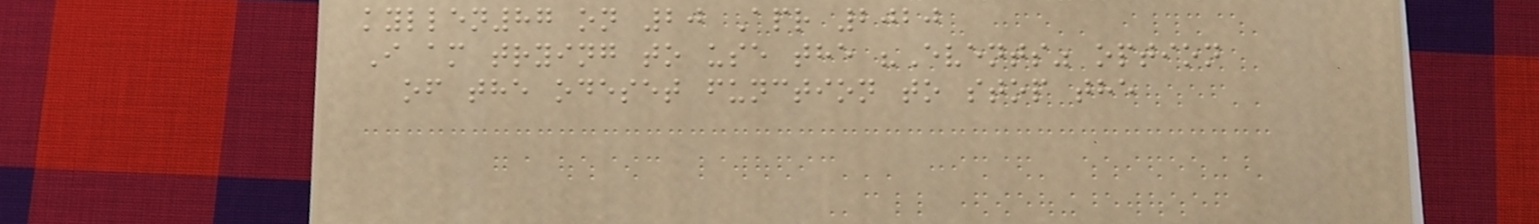kyllen87 on 20 Apr 2020
I am trying to use the "Events" option
of the odeset function to stop the
